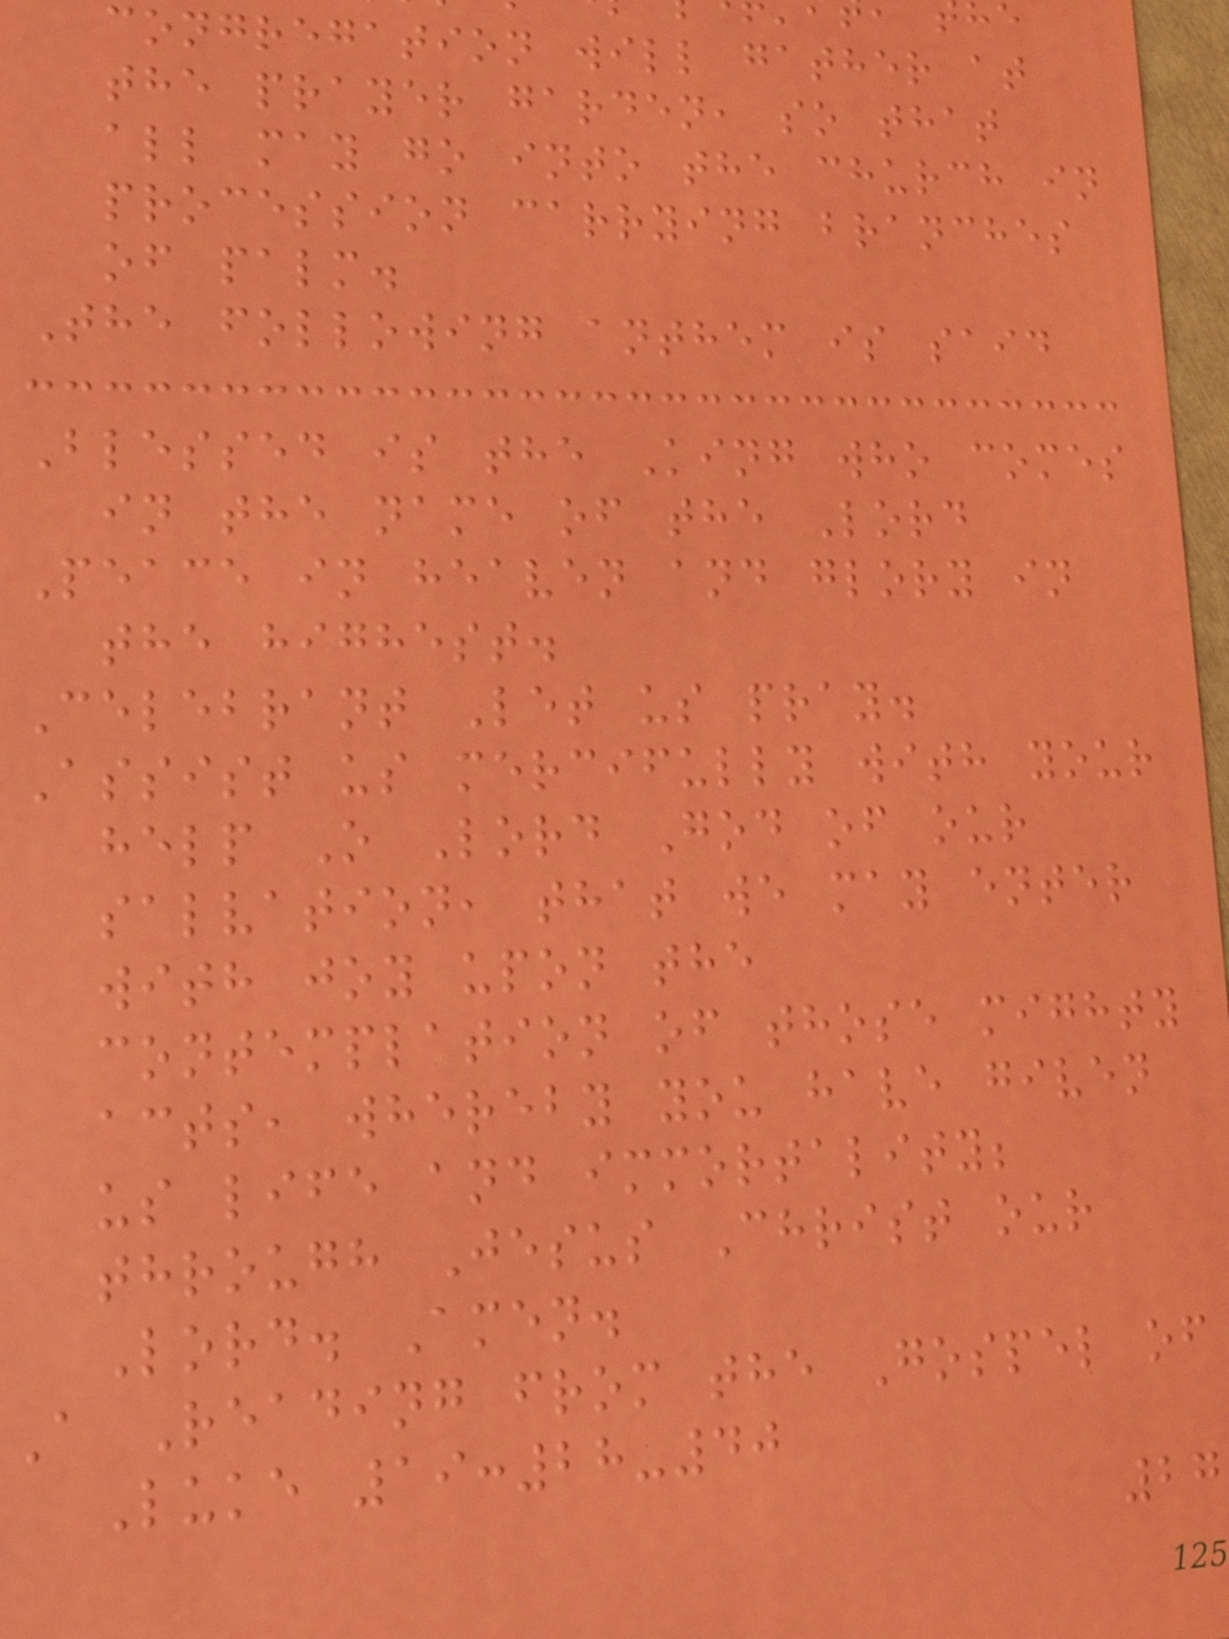congregation will gather at
the prayer garden, so that
all may go into the church in
procession carrying branches
of palm.
The following anthem is said
Blessed is the King who comes
in the name of the Lord
Peace in heaven and glory in
the highest.
Celebrant Let us pray.
Assist us mercifully with your
help O Lord God of our
salvation, that we may enter
with joy upon the
contemplation of those mighty
acts, whereby you have given
us life and immortality;
through Jesus Christ our
Lord. Amen.
A Reading from the Gospel of
Luke 19:28-40
27
